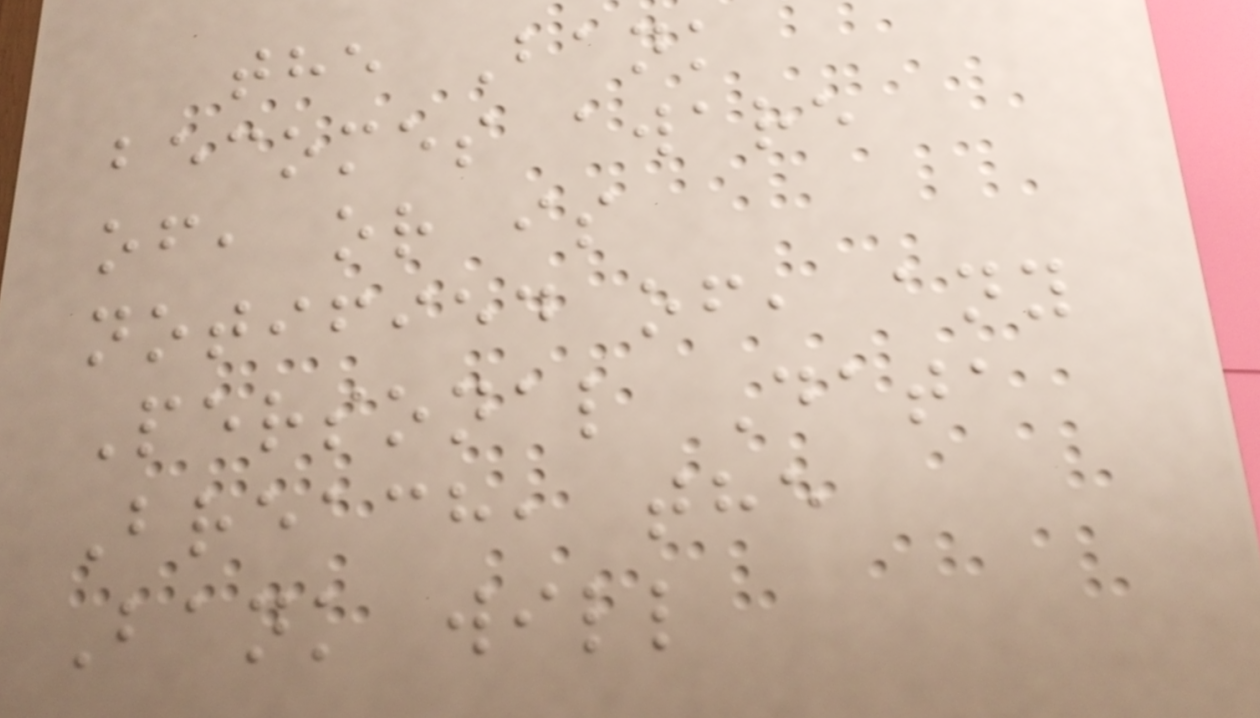the Bank
becomes aware
of, or is
notified of, any
Personal Data
Breach, the
Bank will
